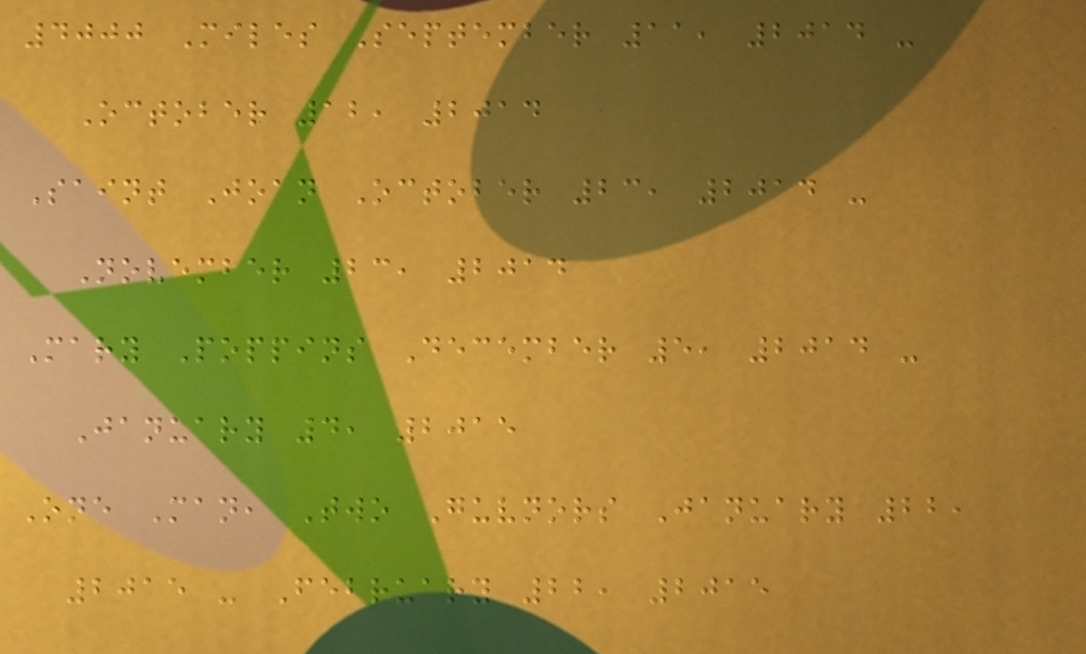4000 Miles September 11, 2014 -
October 12, 2014
Saint Joan October 23, 2014 -
November 23, 2014
Mary Poppins December 5, 2014 -
January 4, 2015
One Man, Two Guvnors January 22,
2015 - February 22, 2015
